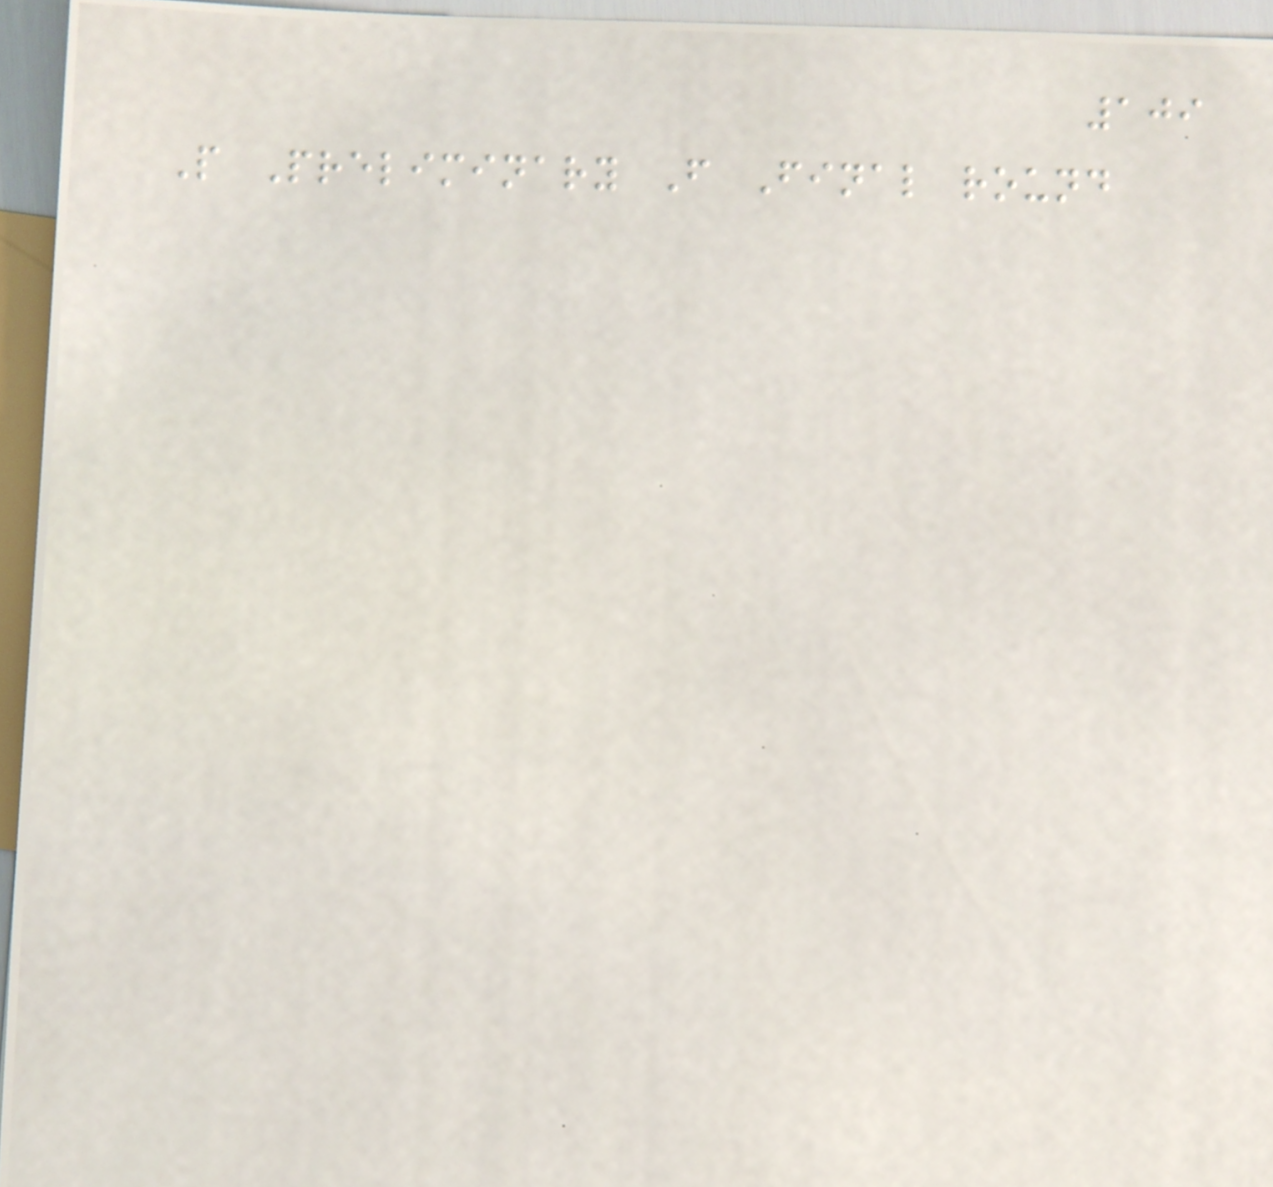109
P Preliminary F Final round
